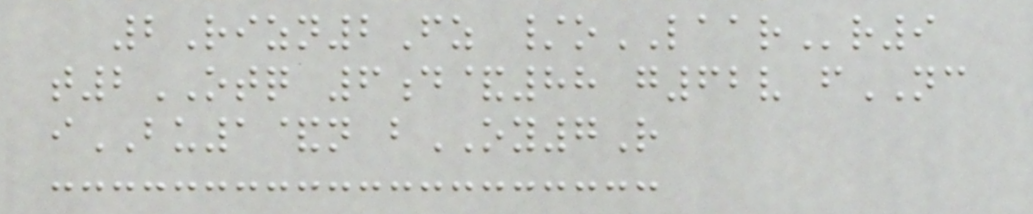2Rizn2Fz /oLAARr9
t2OTQ 6d&88 g62v fNC
iBU1&n bOY7R
